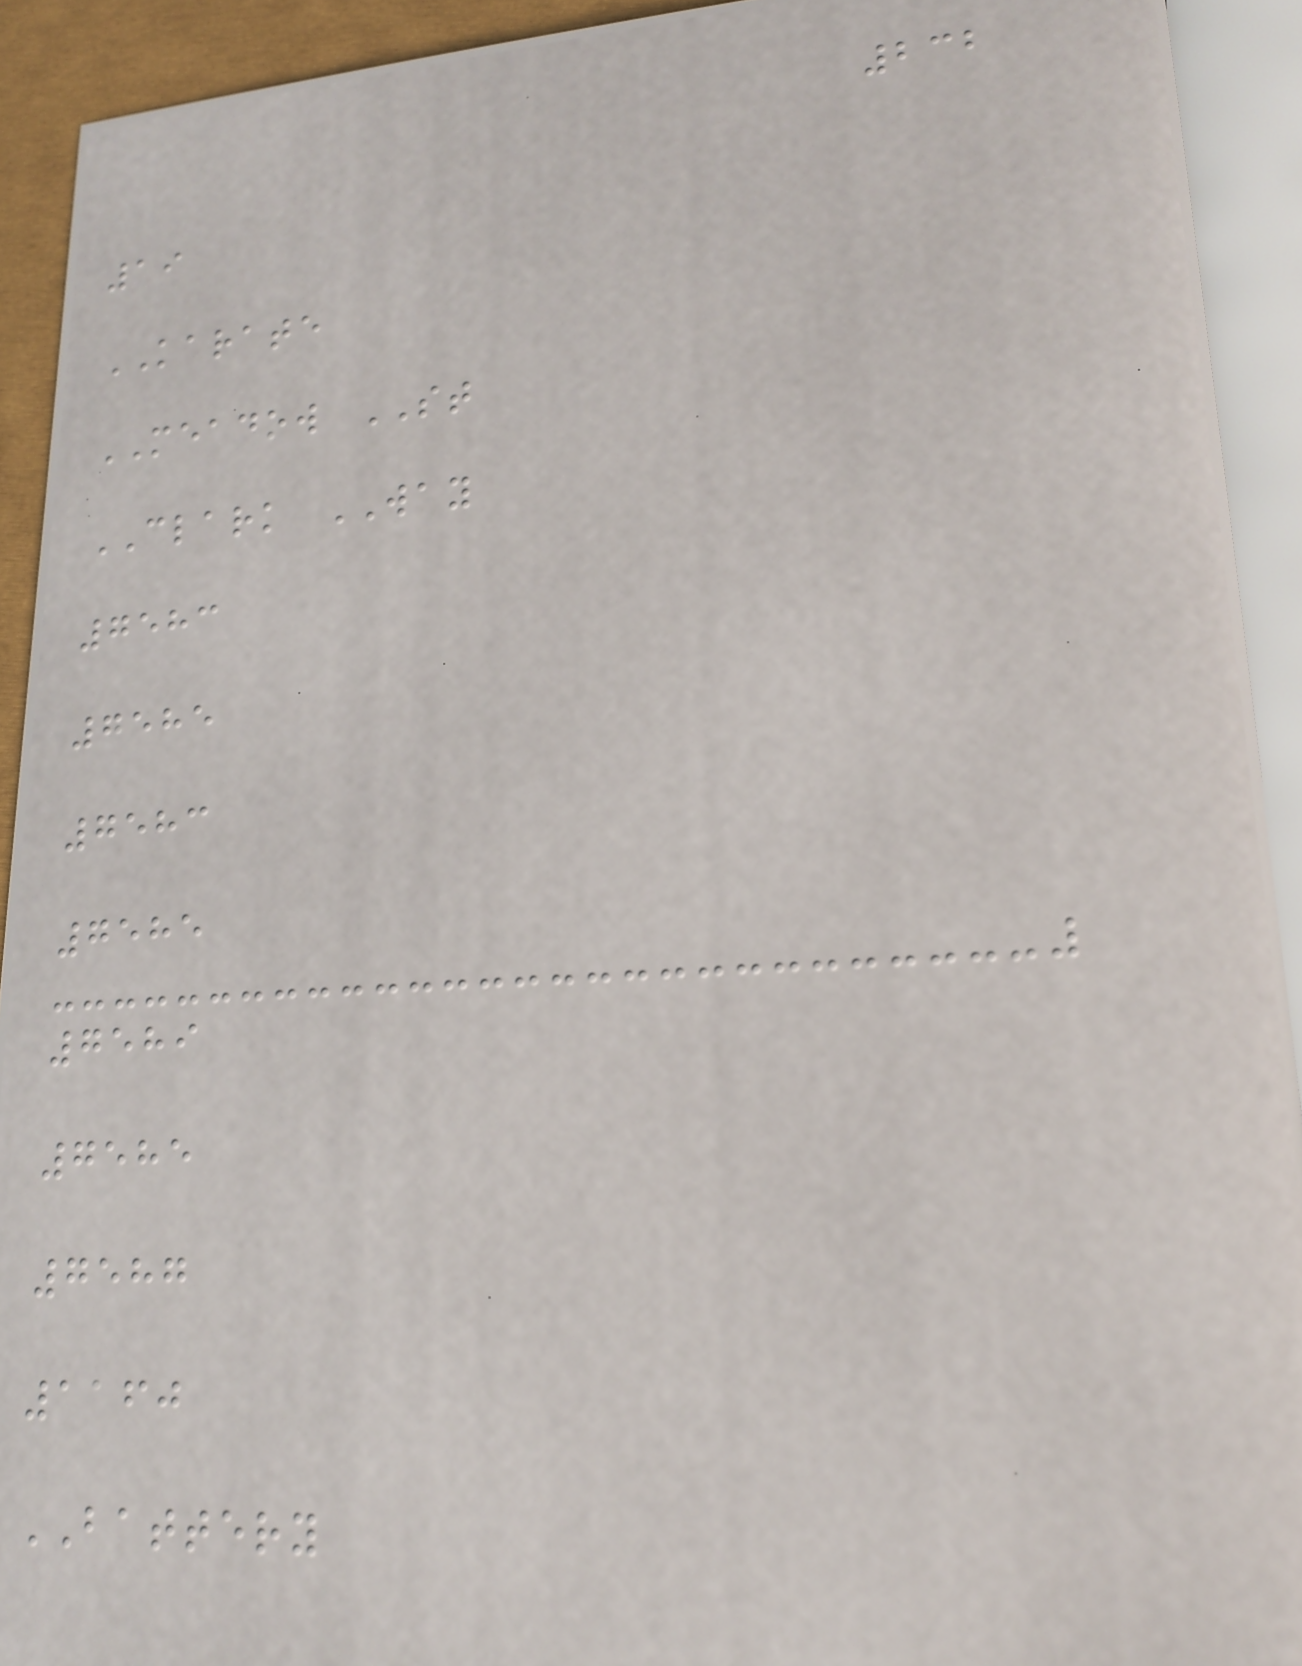232
19
KARATE
MEADOW ST
CLARK WAY
7583
7585
7583
7585
7589
7585
7587
1160
BATTERY
